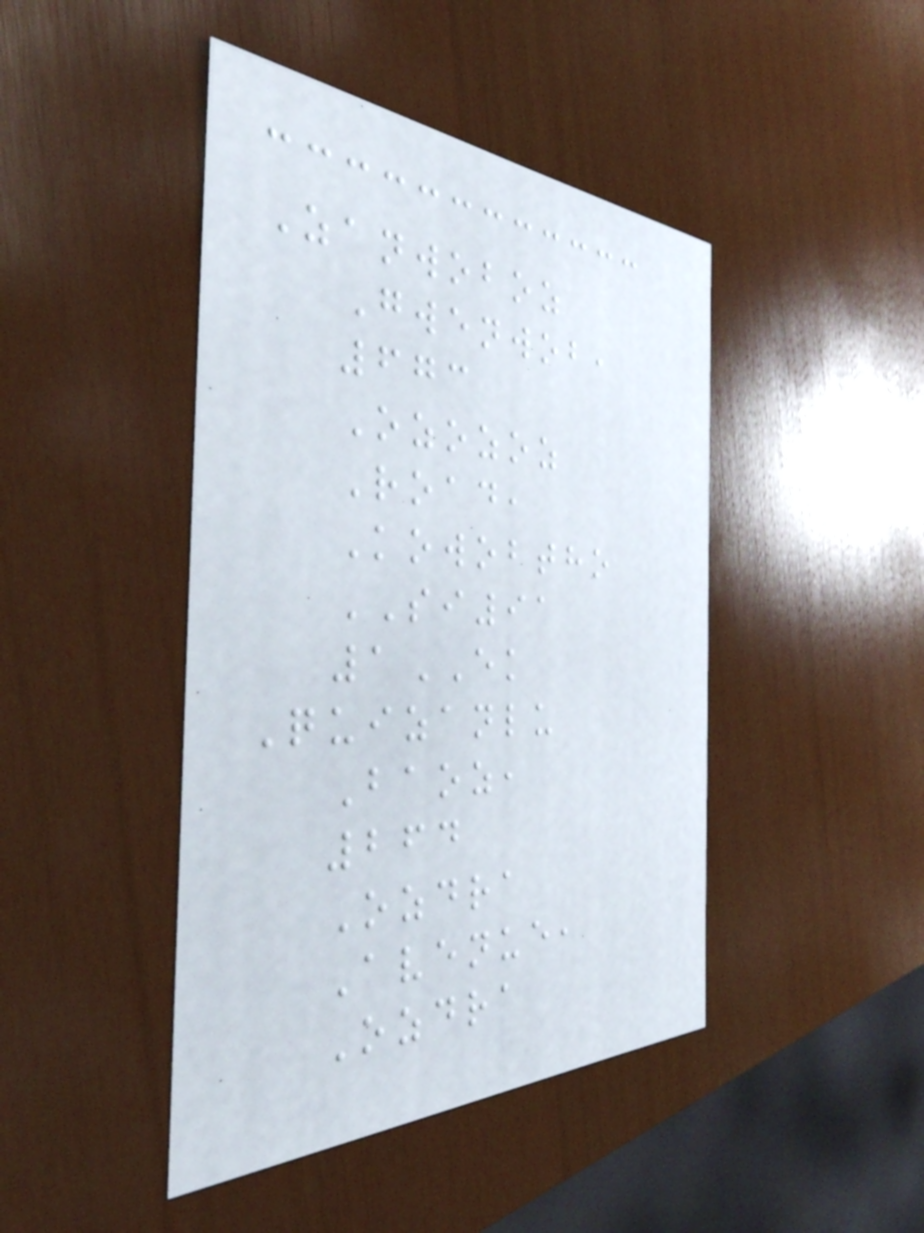Zanwoboz
Gwenwob,
673
Ozozoz
Road,
Kowobtho
SI91
1EK
Quizanlu
Baoz,
264
Ozdra
Avenue,
Ozdra
